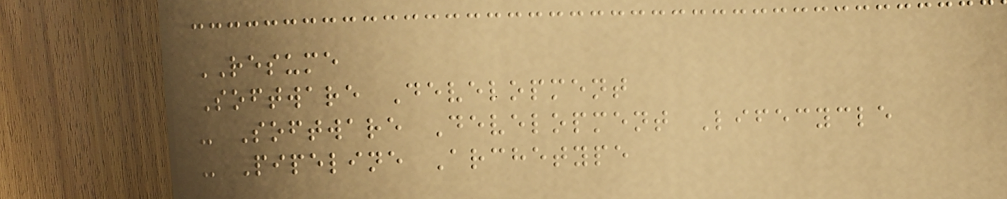RESUME
Software Development
- Software Development Lifecycle
- Pipeline Archetype
